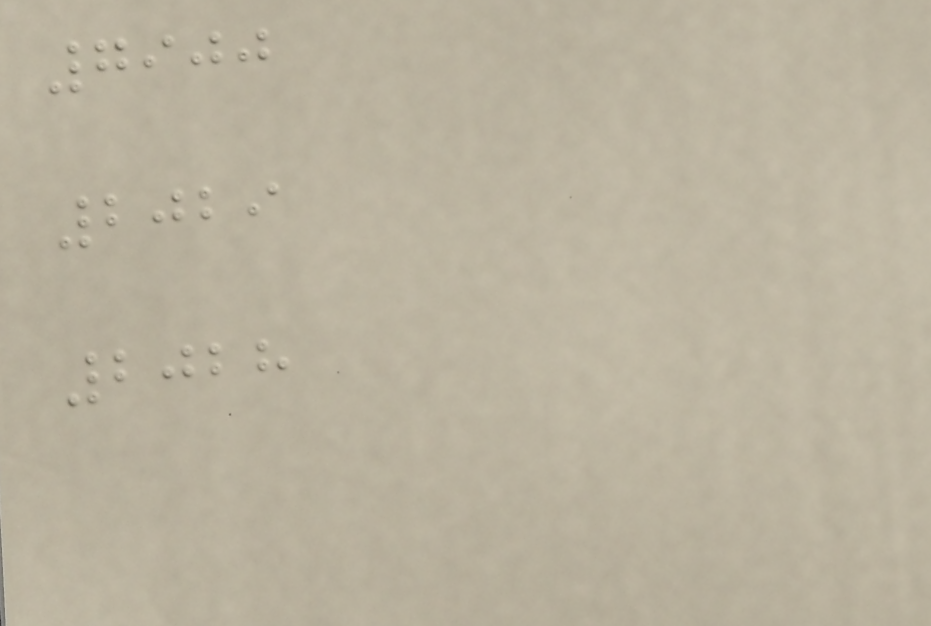7900
2029
2028
